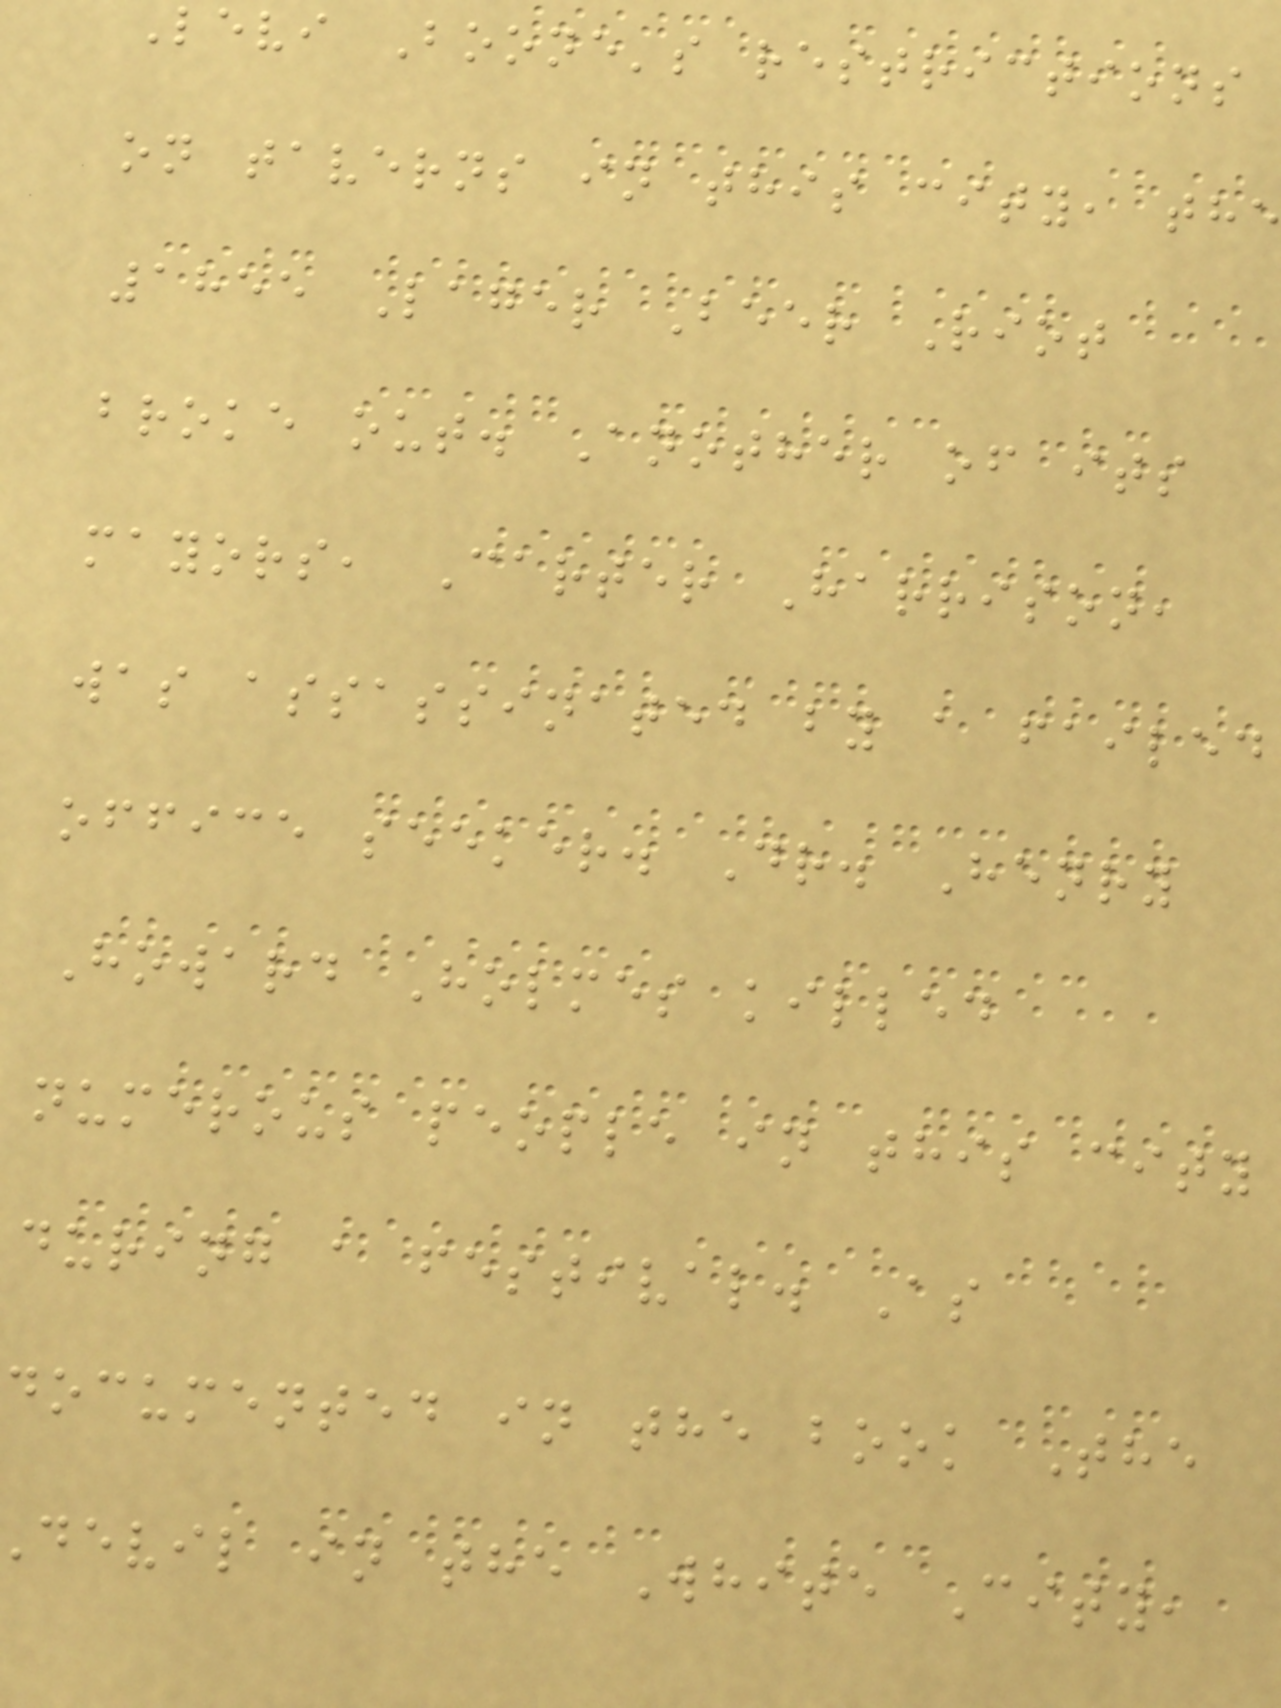Levi Boone's restrictions
on taverns in this city, the
1855 Lager Beer Riot
broke out. Another of its
mayors, Carter Harrison,
was assassinated by a failed
office seeker. Dr. Henry
Howard Holmes killed
numerous people in this city
during a festival. As
documented in the book The
devil in the White City,
